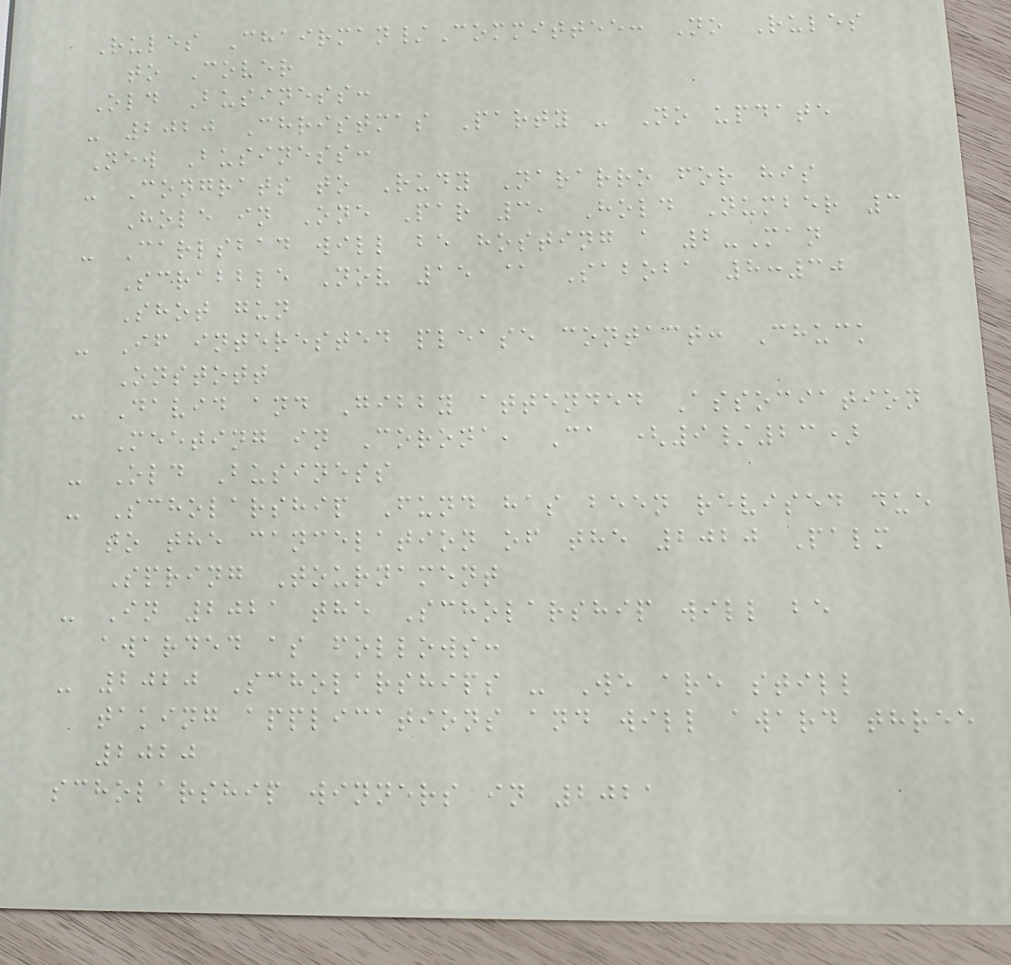Rules Chairman/Committee: No Rules
to Cover
Old Business:
- 2020 Christmas Party - No update
New Business:
- Congrats to Rudy Nararro for his
Hole in One Par 3, Hold Number 3
- Carlsbad will be hosting a 2-Man
Scrabble Nov 15 @ Saboba 8:30
Shot gun
- If interested please contact: Chuck
Onstott
- David and Gibby attended Association
Meeting in Corona, Ca (9/23)
- Old Business
- Scholarship Fund has been revised due
to the cancelation of the 2020 Palm
Spring Tournament
- In 2021 the Scholarship will be
awarded as follows:
- 2020 Scholarships - We are still
taking applications and will award three
2020
scholarship winners in 2021
